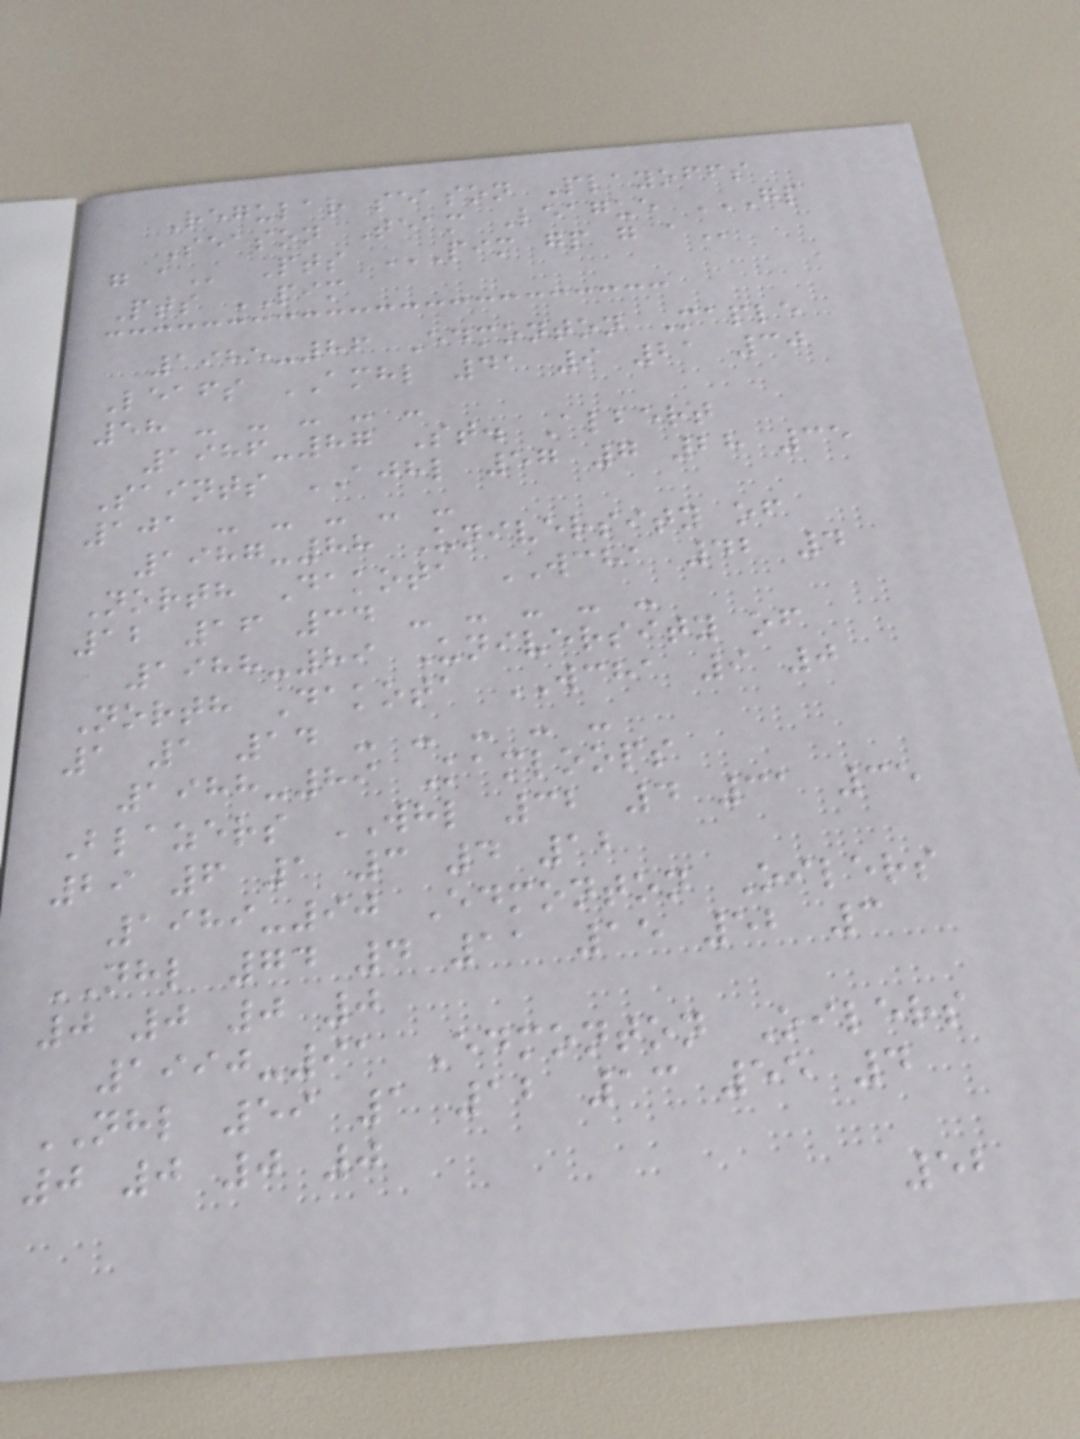Regular season Playoffs
Season Team League GP
G A Pts PIM GP G A
Pts PIM
1985-86 Edmonton Maple
Leafs AMHL 41 9 21 30
58 - - - - -
1986-87 St. Albert
Saints AJHL 57 7 28 35
101 - - - - -
1987-88 University of
North Dakota WCHA 42 4
12 16 34 - - - - -
1988-89 University of
North Dakota WCHA 9 0
1 1 14 - - - - -
1988-89 Kamloops
Blazers WHL 32 4 31 35
29 6 1 3 4 12
1989-90 Edmonton Oilers
NHL 74 4 11 15 52 3
0 0 0 0
1990-91 Edmonton Oilers
NHL 59 1 12 13 55 4
0 0 0 0
52
